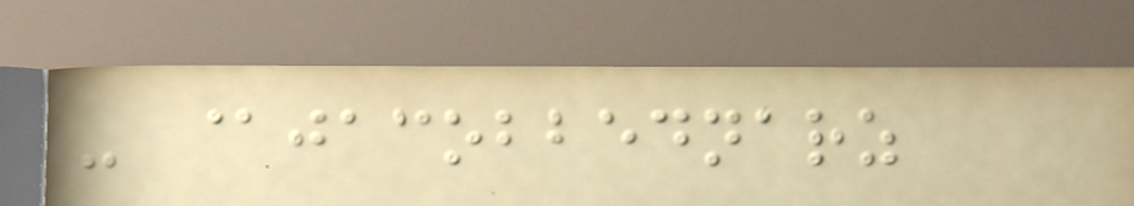- @jacobbednarz
